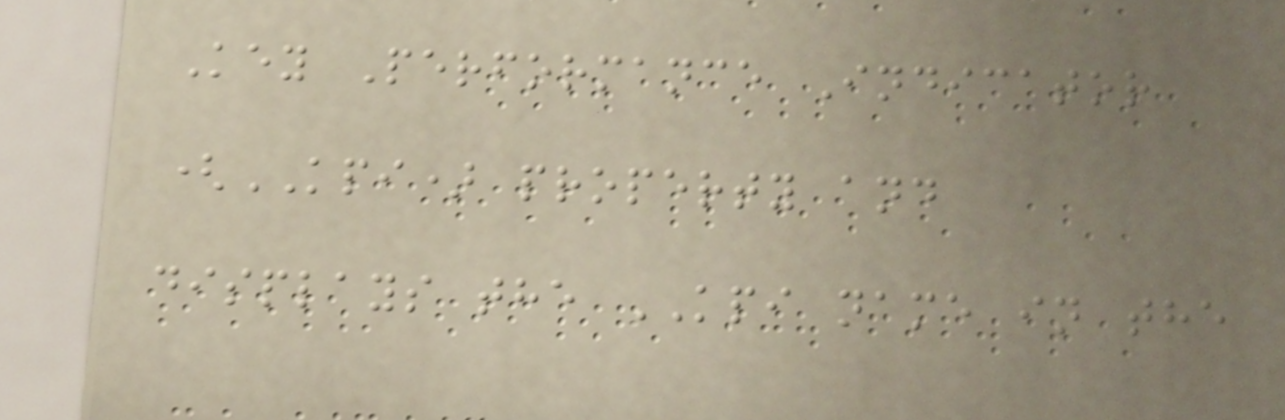Key Performance Indicator
(KPI) property and
displays the KPI name in the
